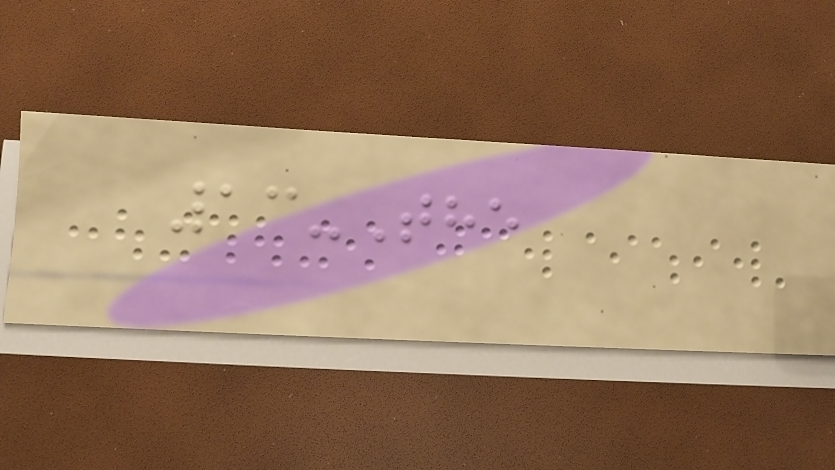13-The
